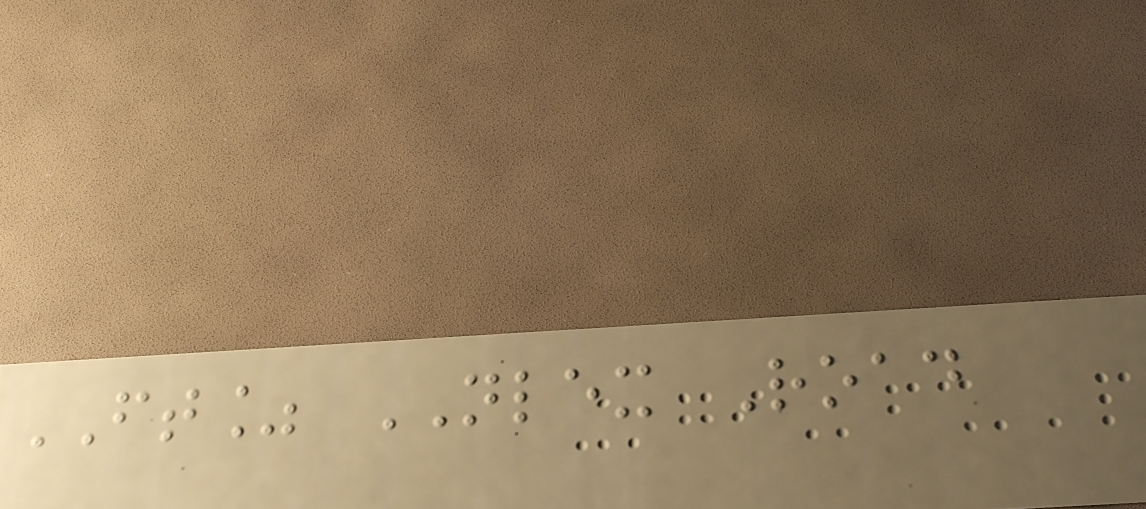FT% NLEX Road
